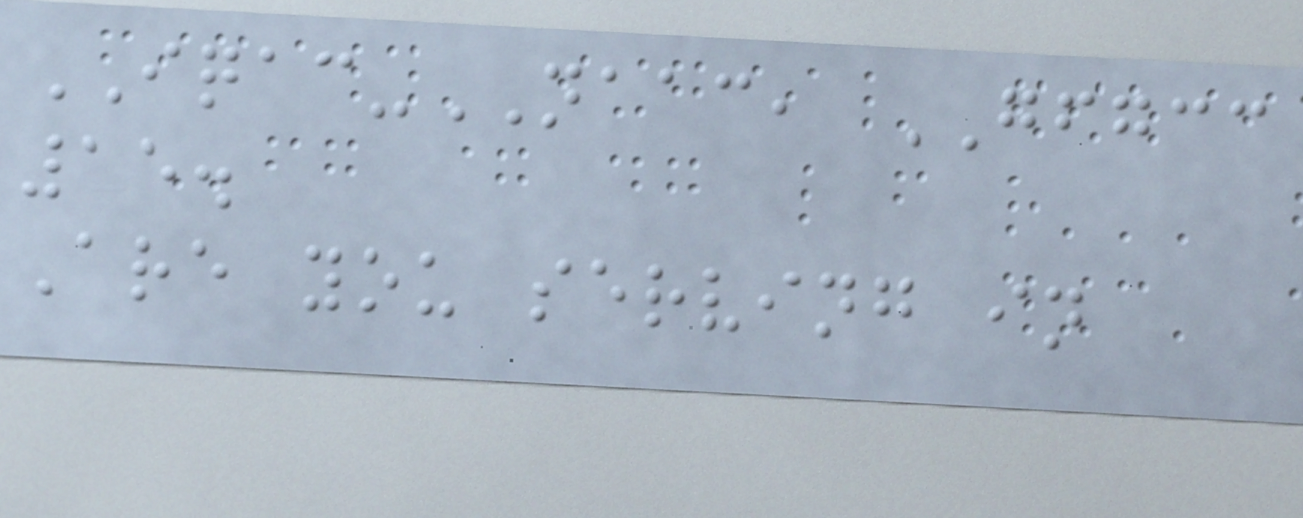IQAC-NAAC, GFGCC
15.
Are you serving in
